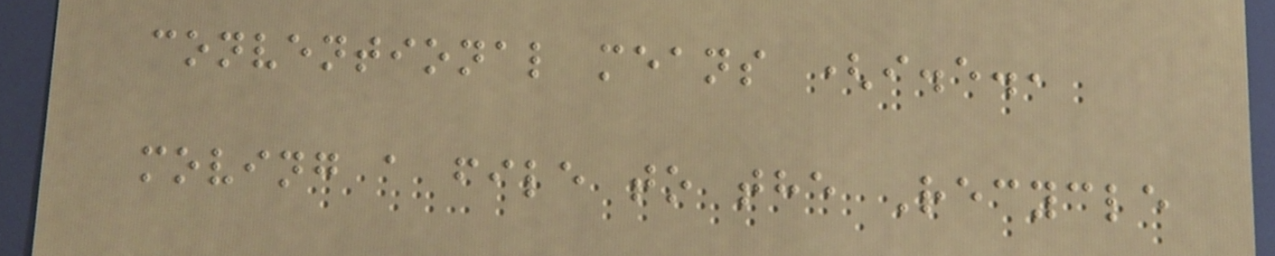conventional means (i.e.,
moving a file to the Recycle
